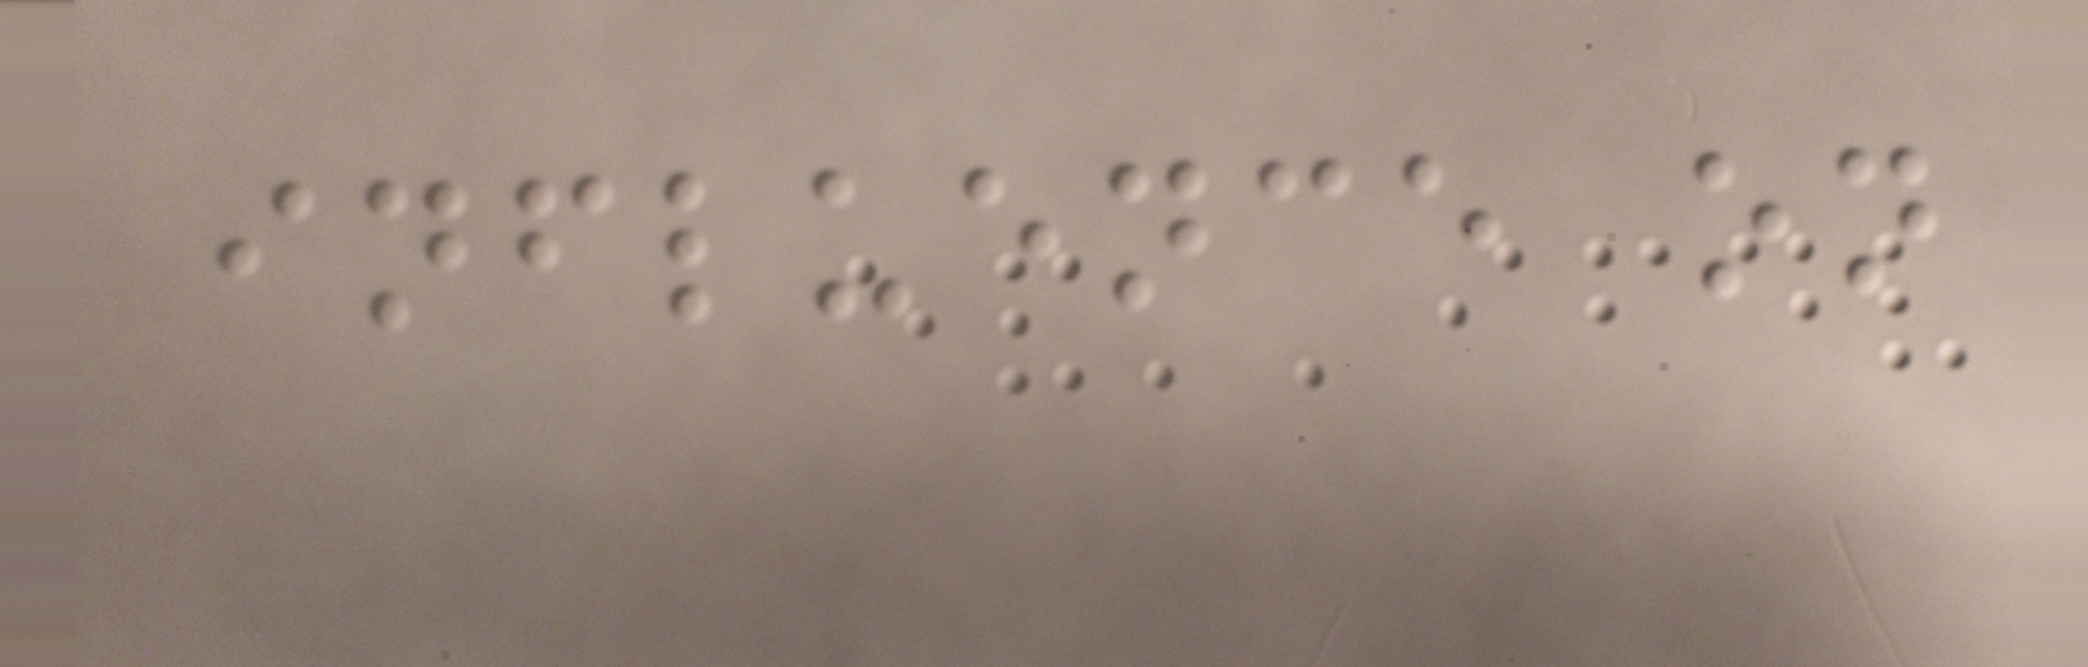influence on
